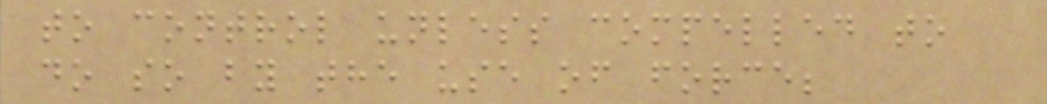to control unless compelled to
do so by the use of force;
